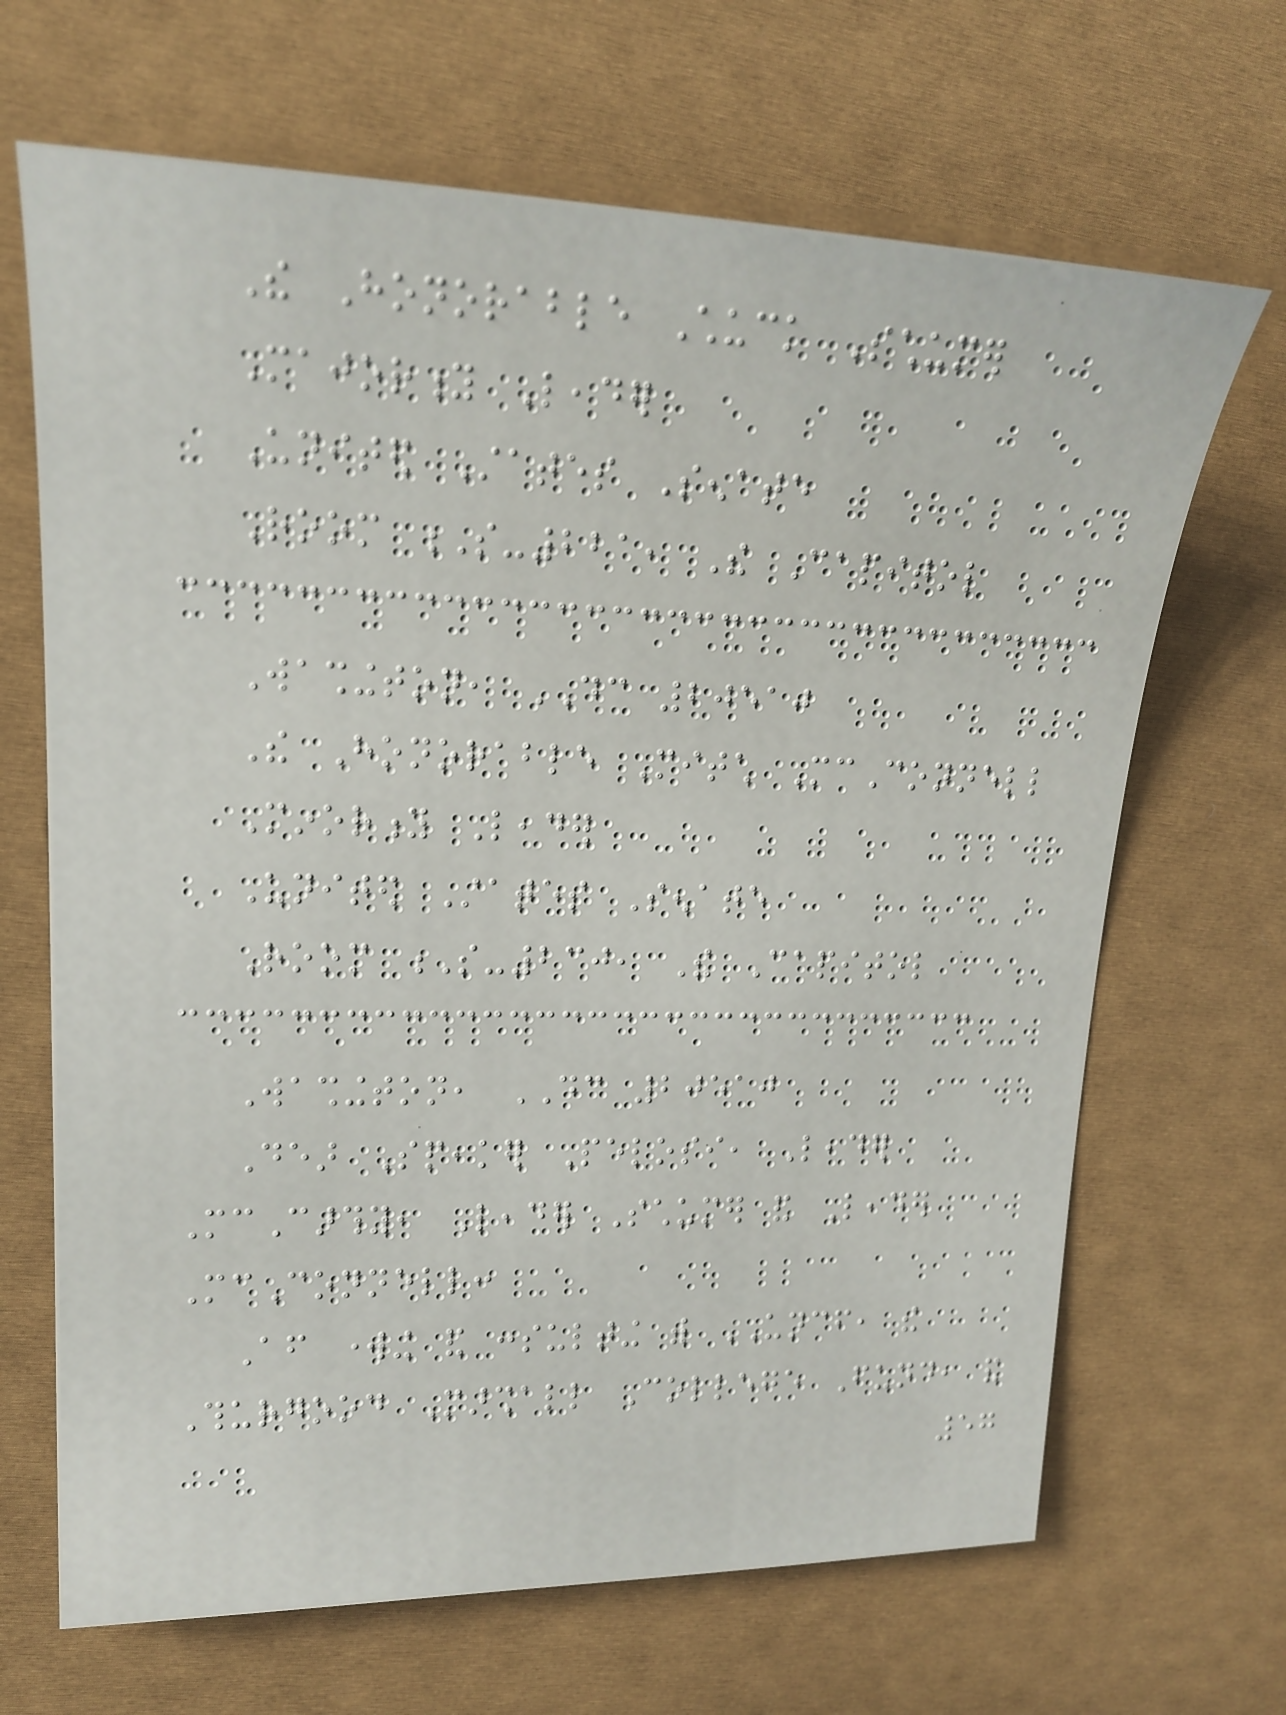The Honorable Chuck Schumer
Majority Leader
United States Senate
Room S-221, The Capitol
Washington, DC 20510
The Honorable Mitch McConnell
Minority Leader
United States Senate
Room S-230, The Capitol
Washington, DC 20510
Dear Speaker Pelosi, Leader
McCarthy, Leader Schumer and Leader
McConnell:
After working and consulting with UNCF, the
Thurgood Marshall College Fund, and
57
